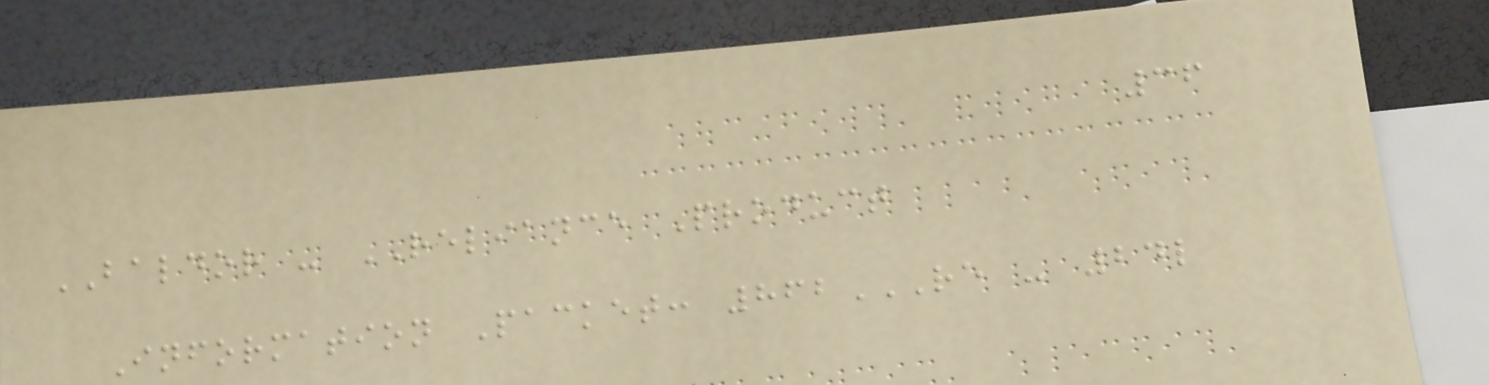36
BALDOR - RELIANCE Product
Information Packet: 862RE - 24L
